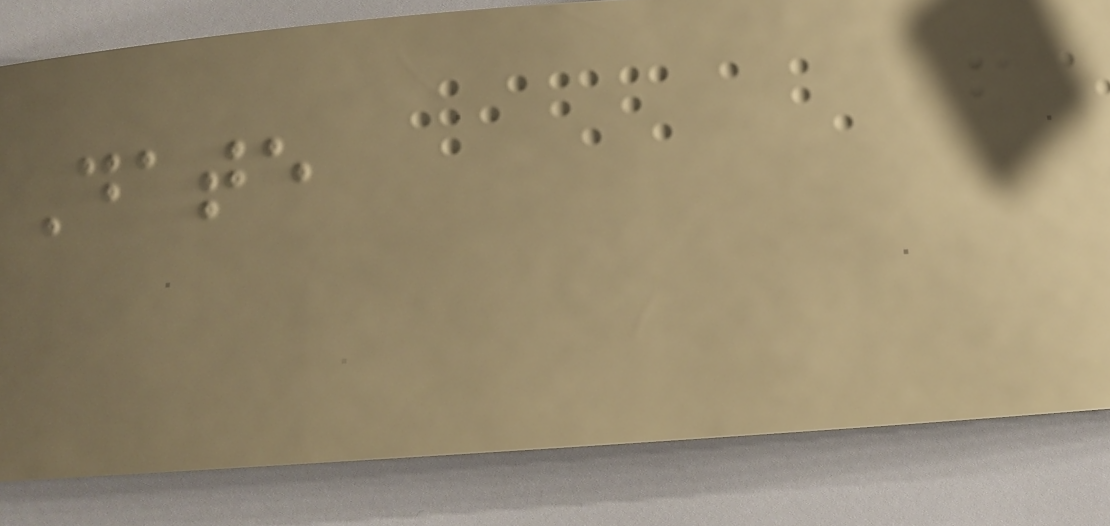Date
